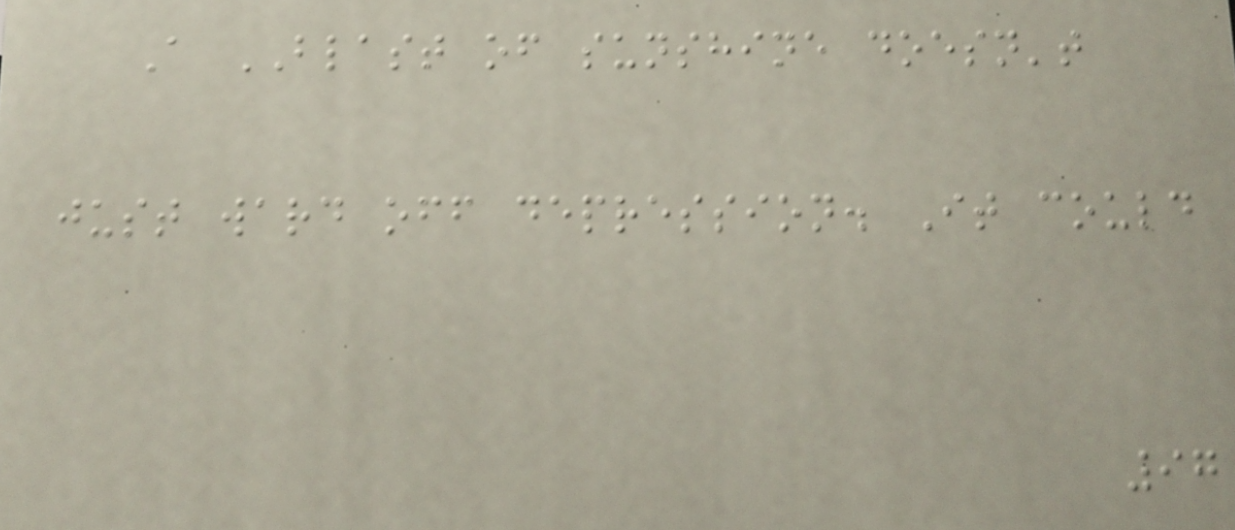A BLAST of sunshine doesn't
just ward off depression. It could
97
